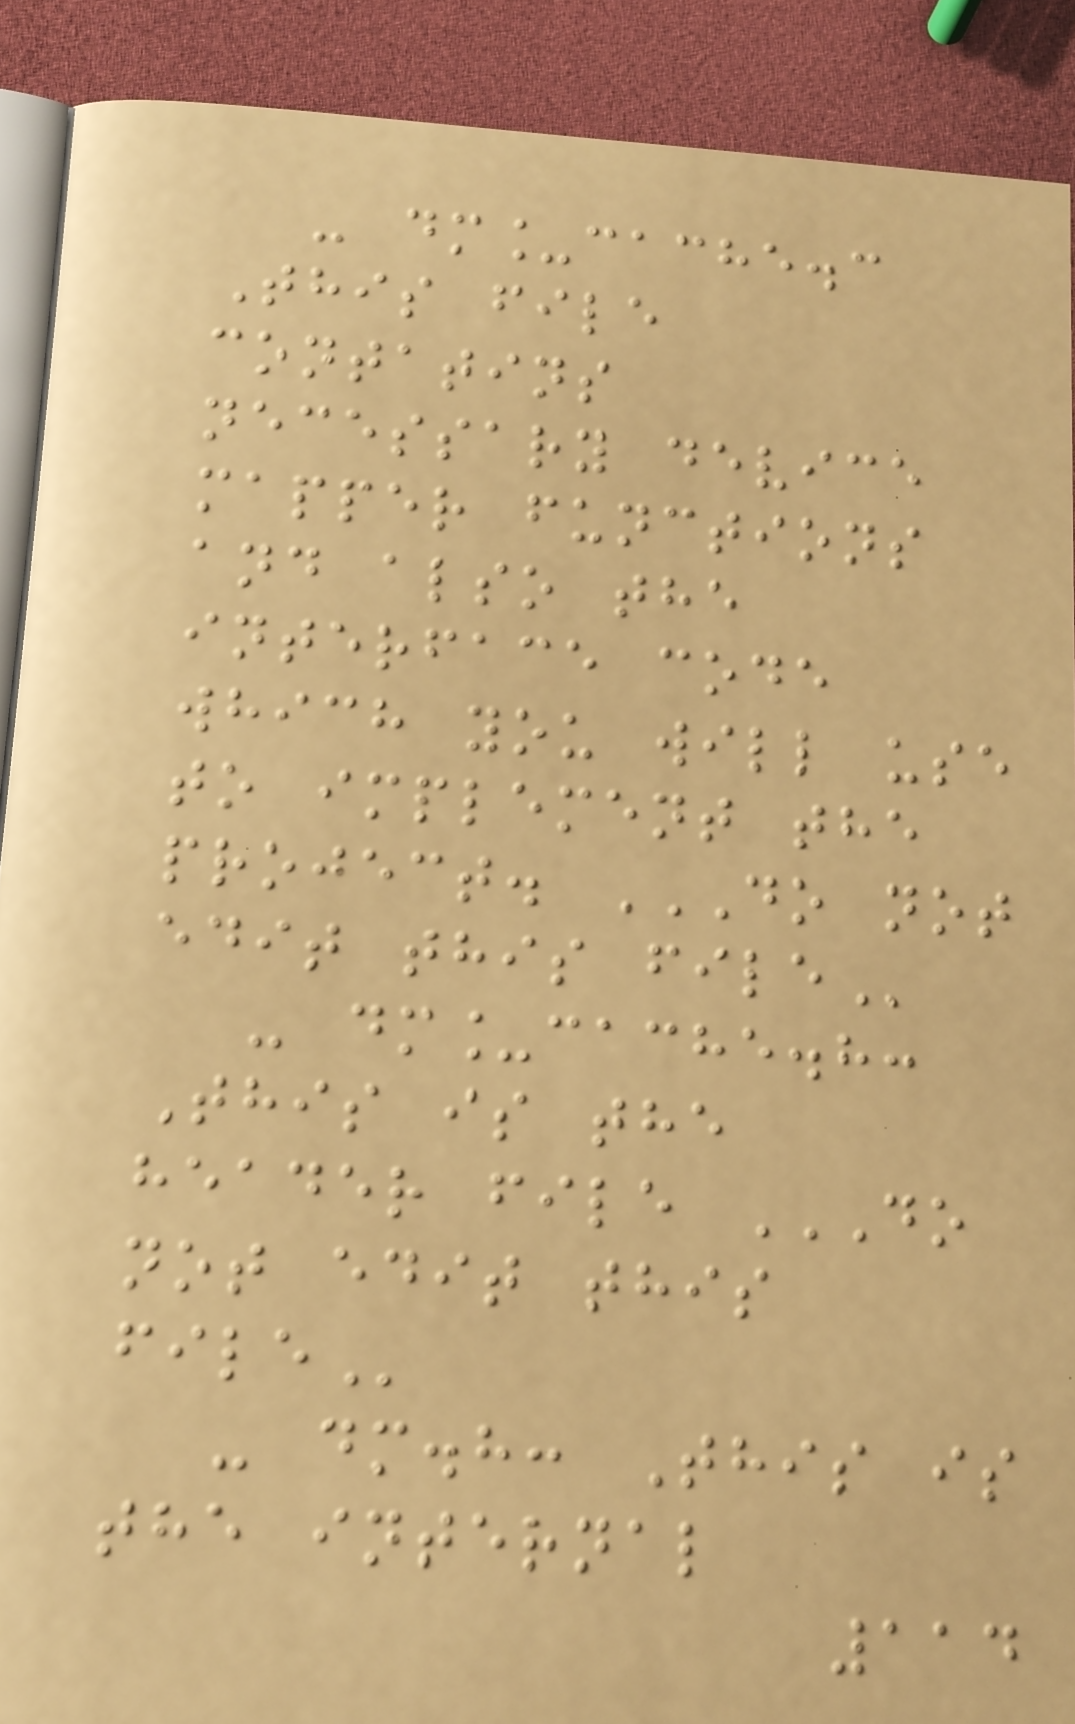- dm_cache.c
This file
contatins
necessary device
mapper functions
and also the
interface code
which you will use
to implement the
project. DO NOT
EDIT THIS FILE
- dm_cache.h:
This is the
header file DO
NOT EDIT THIS
FILE
- dm.h: This is
the internal
114
